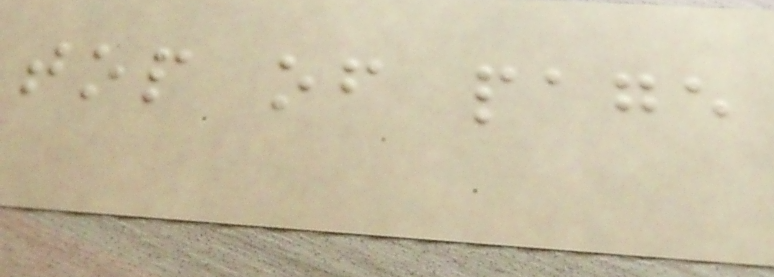top of page
